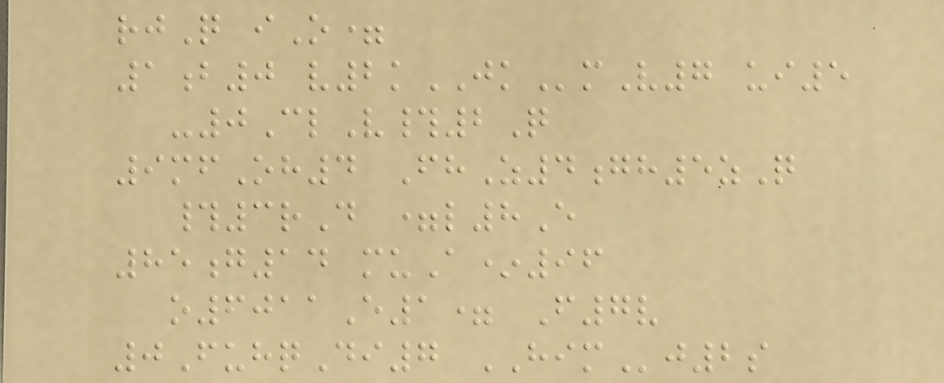rjQ iO=
1b0 v2kJKmV7 ui5
-0ClV#2Q
9mfOh4 FhZ4gh5zQ
#3rD =l8E
85g14 muA*96
o6011E1= F7v
0FuhqDi7 HIMj2s
